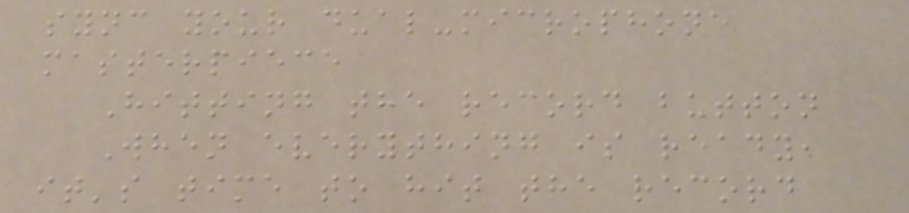sync your dual-microphone
masterpiece
Hitting the record button
When everything is ready,
it's time to hit the record
